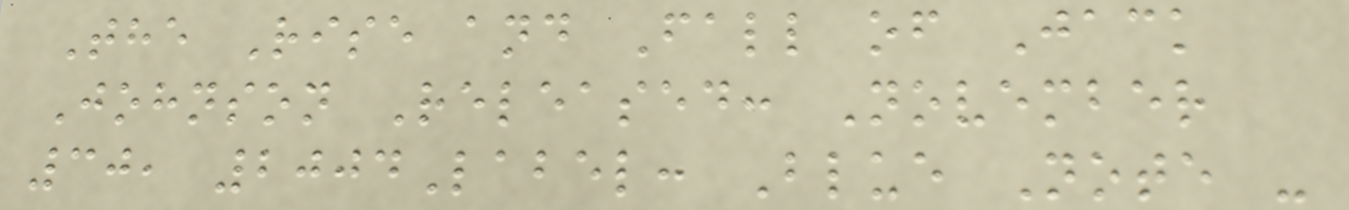The Rise and Fall of Jack
Johnson Released: November
30, 2004Label: Blue Note -
